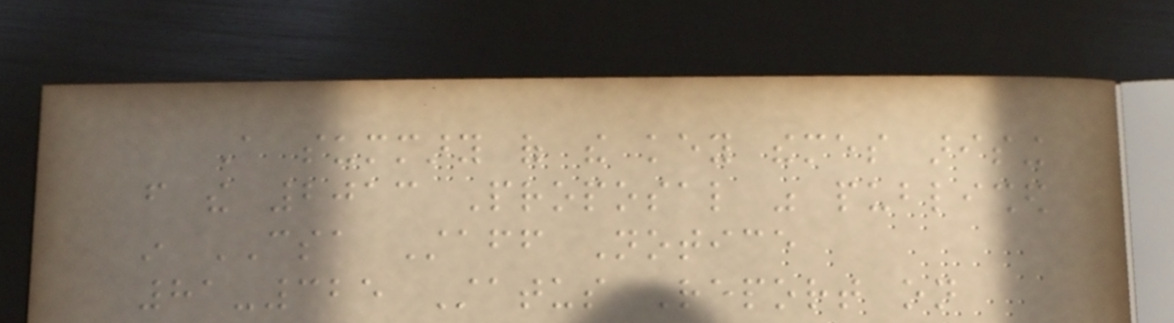A summary of the key themes arising
from the 2013 Proposal was published
in CSA Staff Notice
81-325 Status Report on
